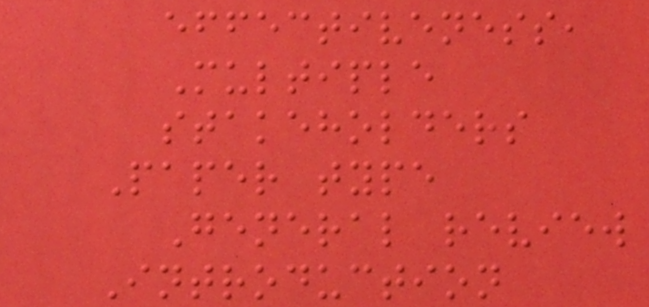effectiveness,
Multiple
stakeholders
Paper type
General review
Introduction
